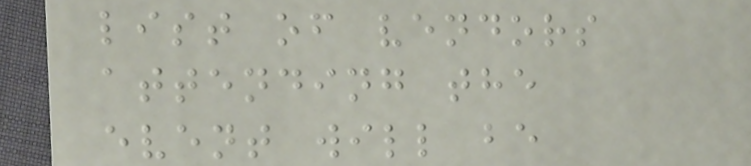list of vendors
attending the
event will be
